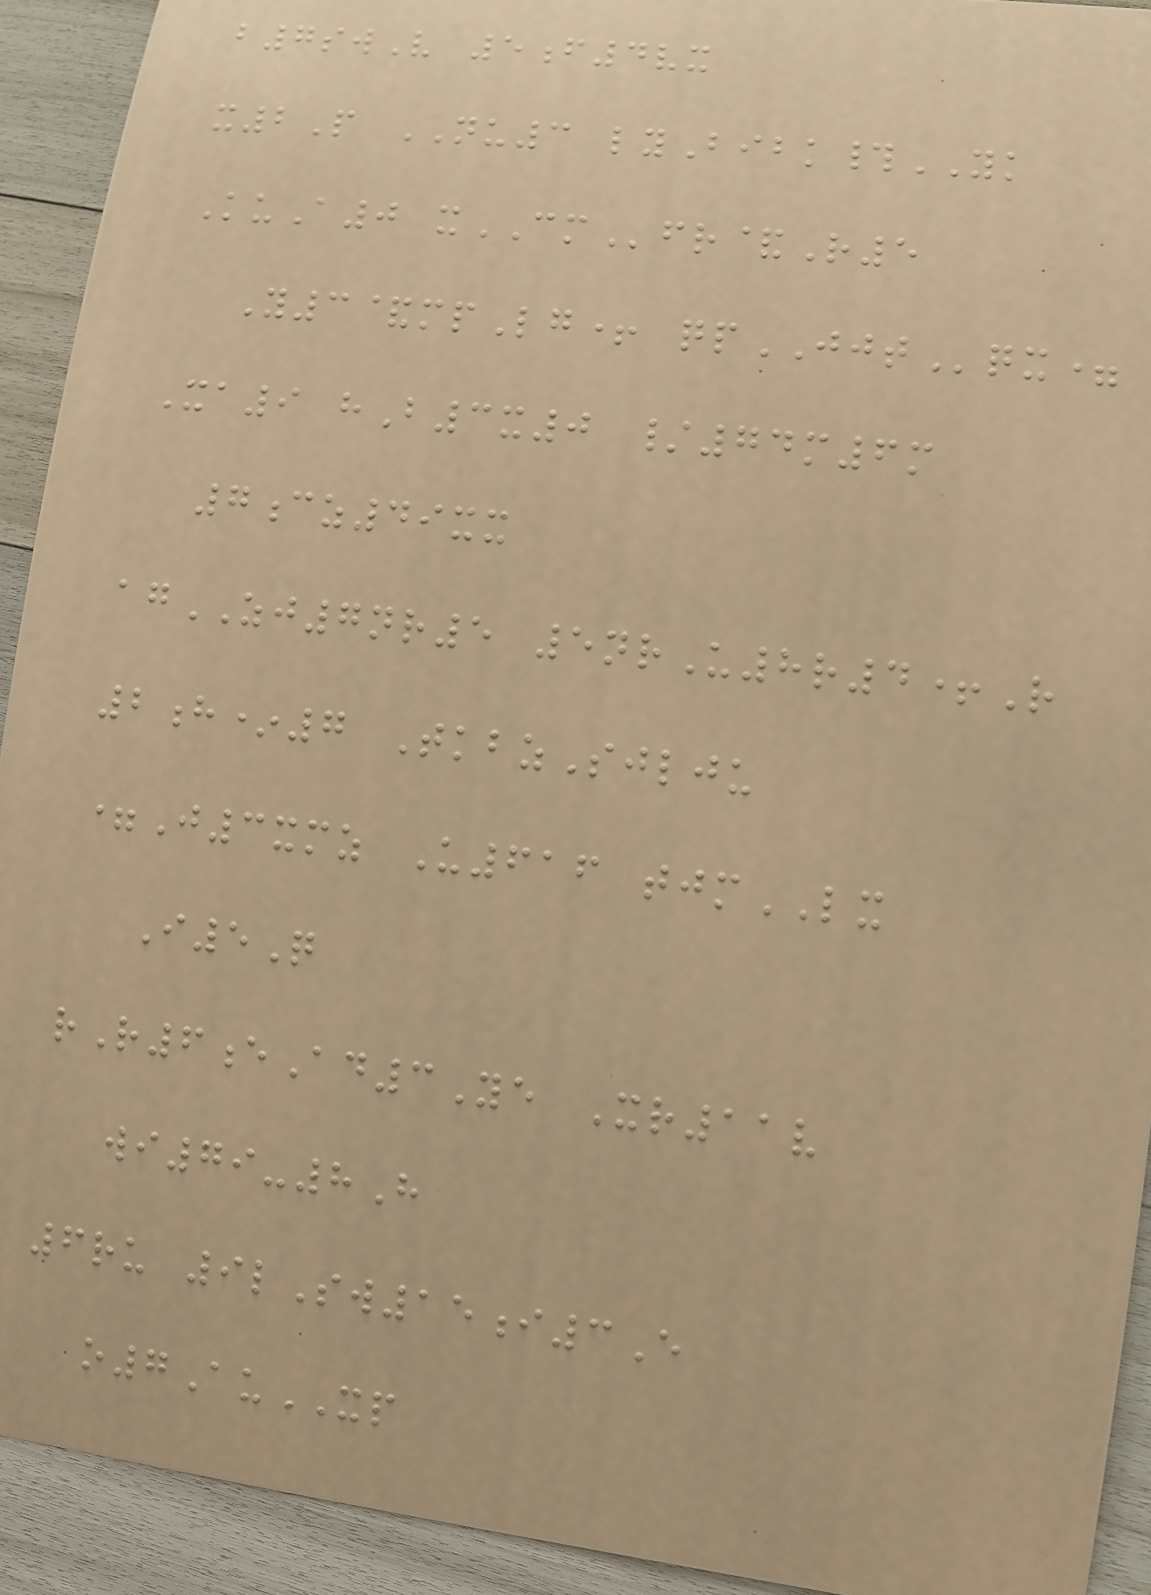b7swV 5f4vx
x2P NU3 lyBibk#YK
KuA0 xCMfr&R5
Y3&mpLg+ qpJJTqx=
Xa9 hB3x0 /74m6m
7cz49xx
agZJ7nr5 5nrU8r4+R
2h*7 TkbzSjlju
=J3xmz U616 tjmLX
I5Q
rR6eAd3Ye Xr11v
wi79-8H
6ru 9lSw15i3E
o7AuXP
